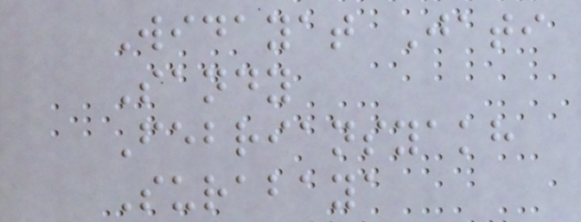Widayat Jati
Sandy
Febriansyakh
Surabaya
